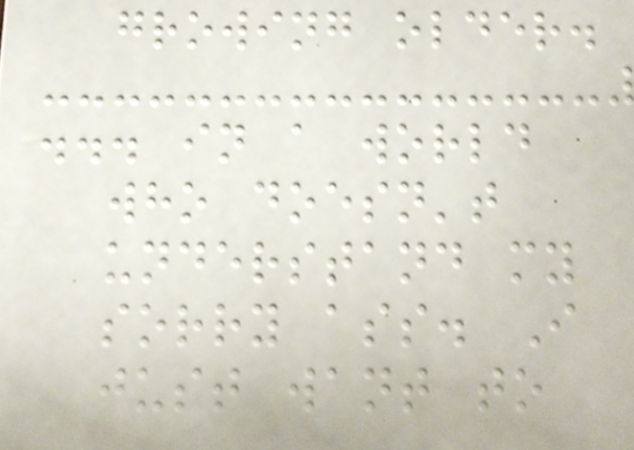growing older.
... in a world
who doesn't
understand my
sorry ass. I
just want to
